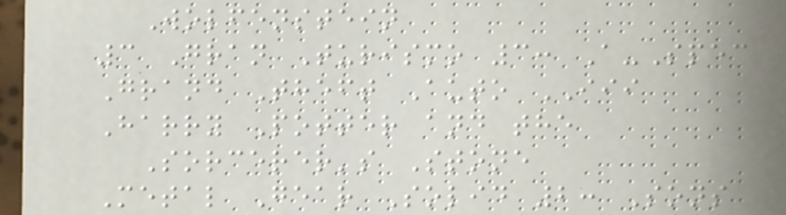Wolfenstein
3 Gran Turismo 3: A-Spec
Grand Theft Auto III
Harry Potter and the
Sorcerer's Stone
Metal Gear Solid 2: Sons
